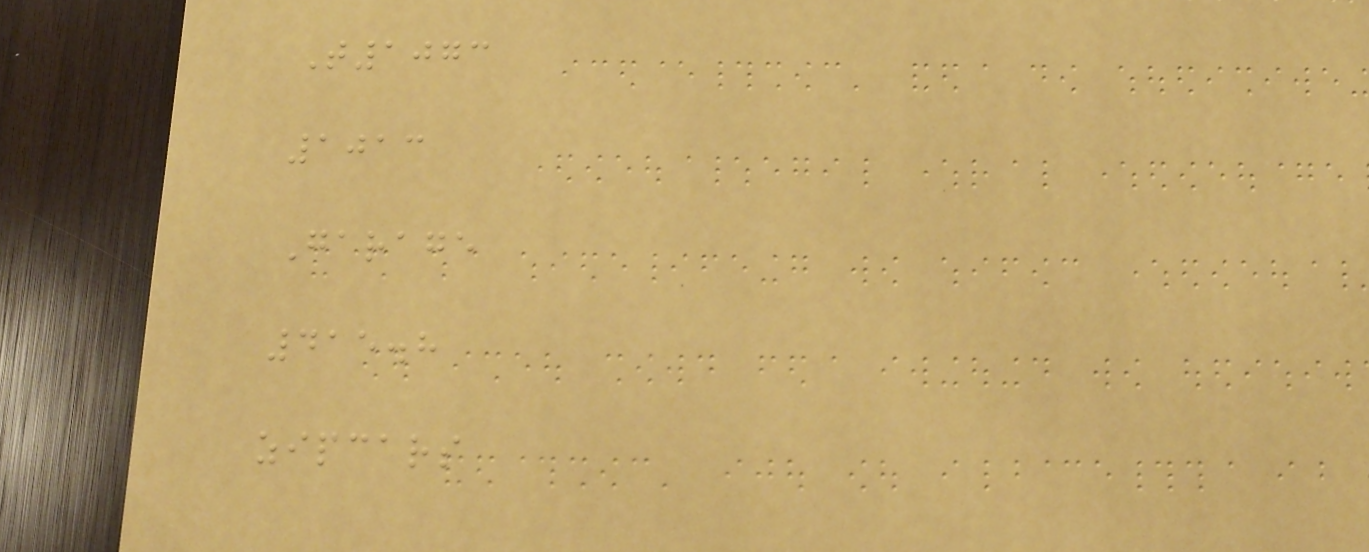T1073
1013
Garage
415.8
zipcars
